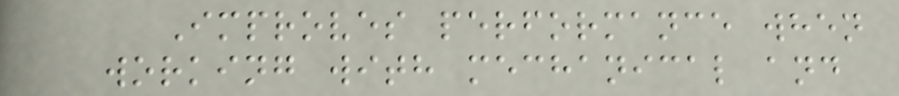Improves performance when
working with mechanical and
